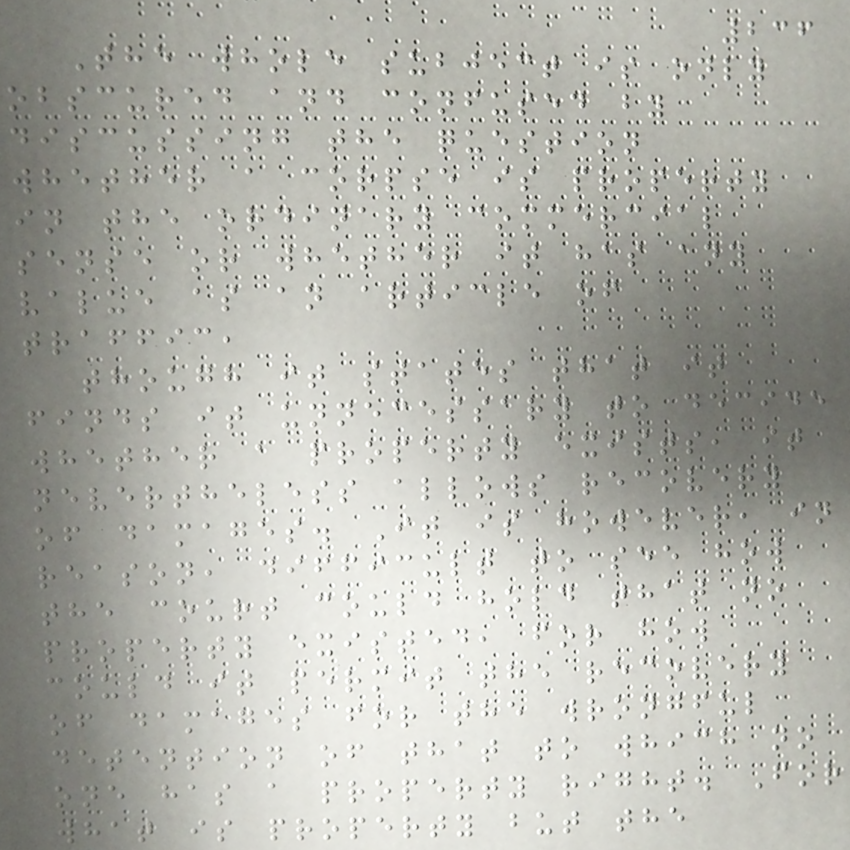236
The whole subject is only
obscured and confused by
discussing the question
whether a corpse is property
in the ordinary commercial
sense or whether it has any
value as an article of
traffic,
though it states that it
finds it unnecessary to decide
whether a property exists, it
nevertheless allows recovery
of damages. It is however, in
reason, difficult to see how
the court could hold that no
property existed, for how
could it permit the recovery
of damages for the wrongful
detention of that to which no
one has a property right. For
what is property but the
